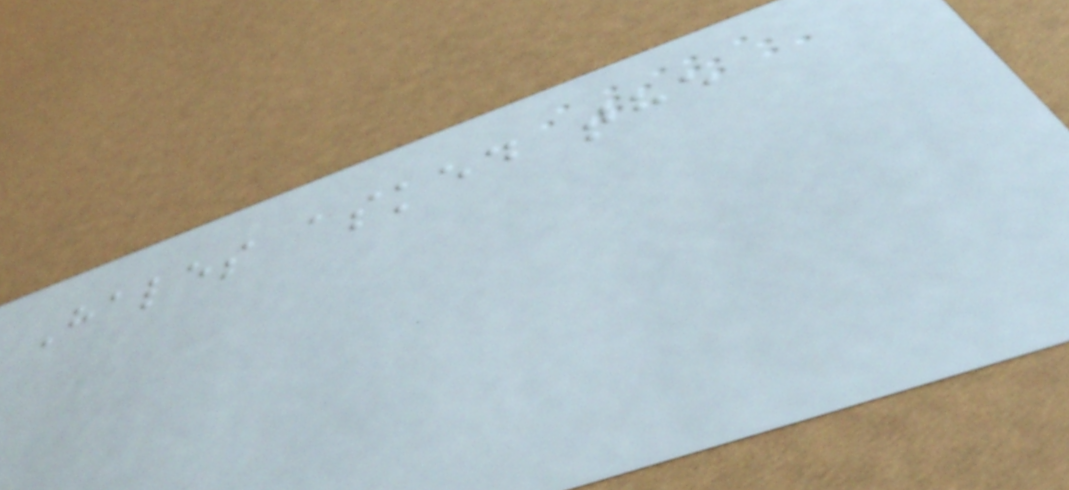Hales asked the
